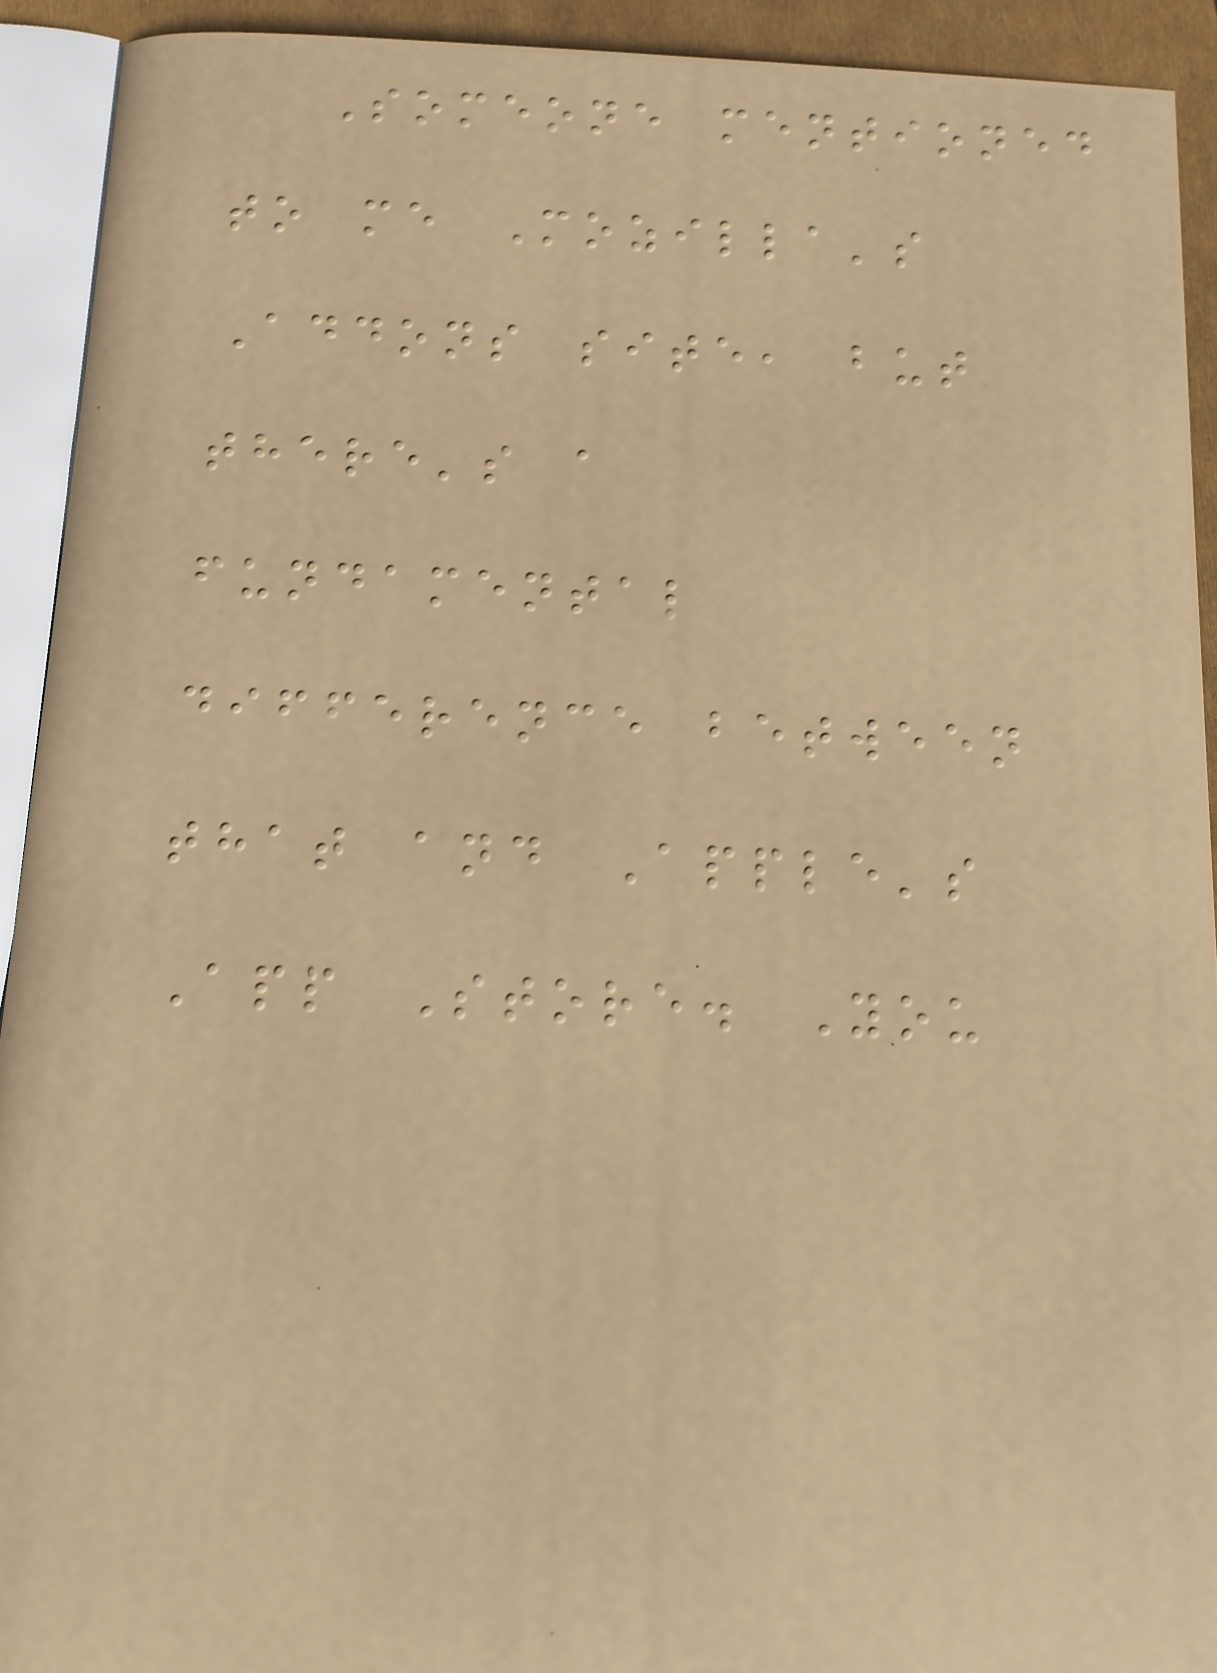Someone mentioned
to me Mozilla's
Addons site, but
there's a
fundamental
difference between
that and Apple's
App Store. You
